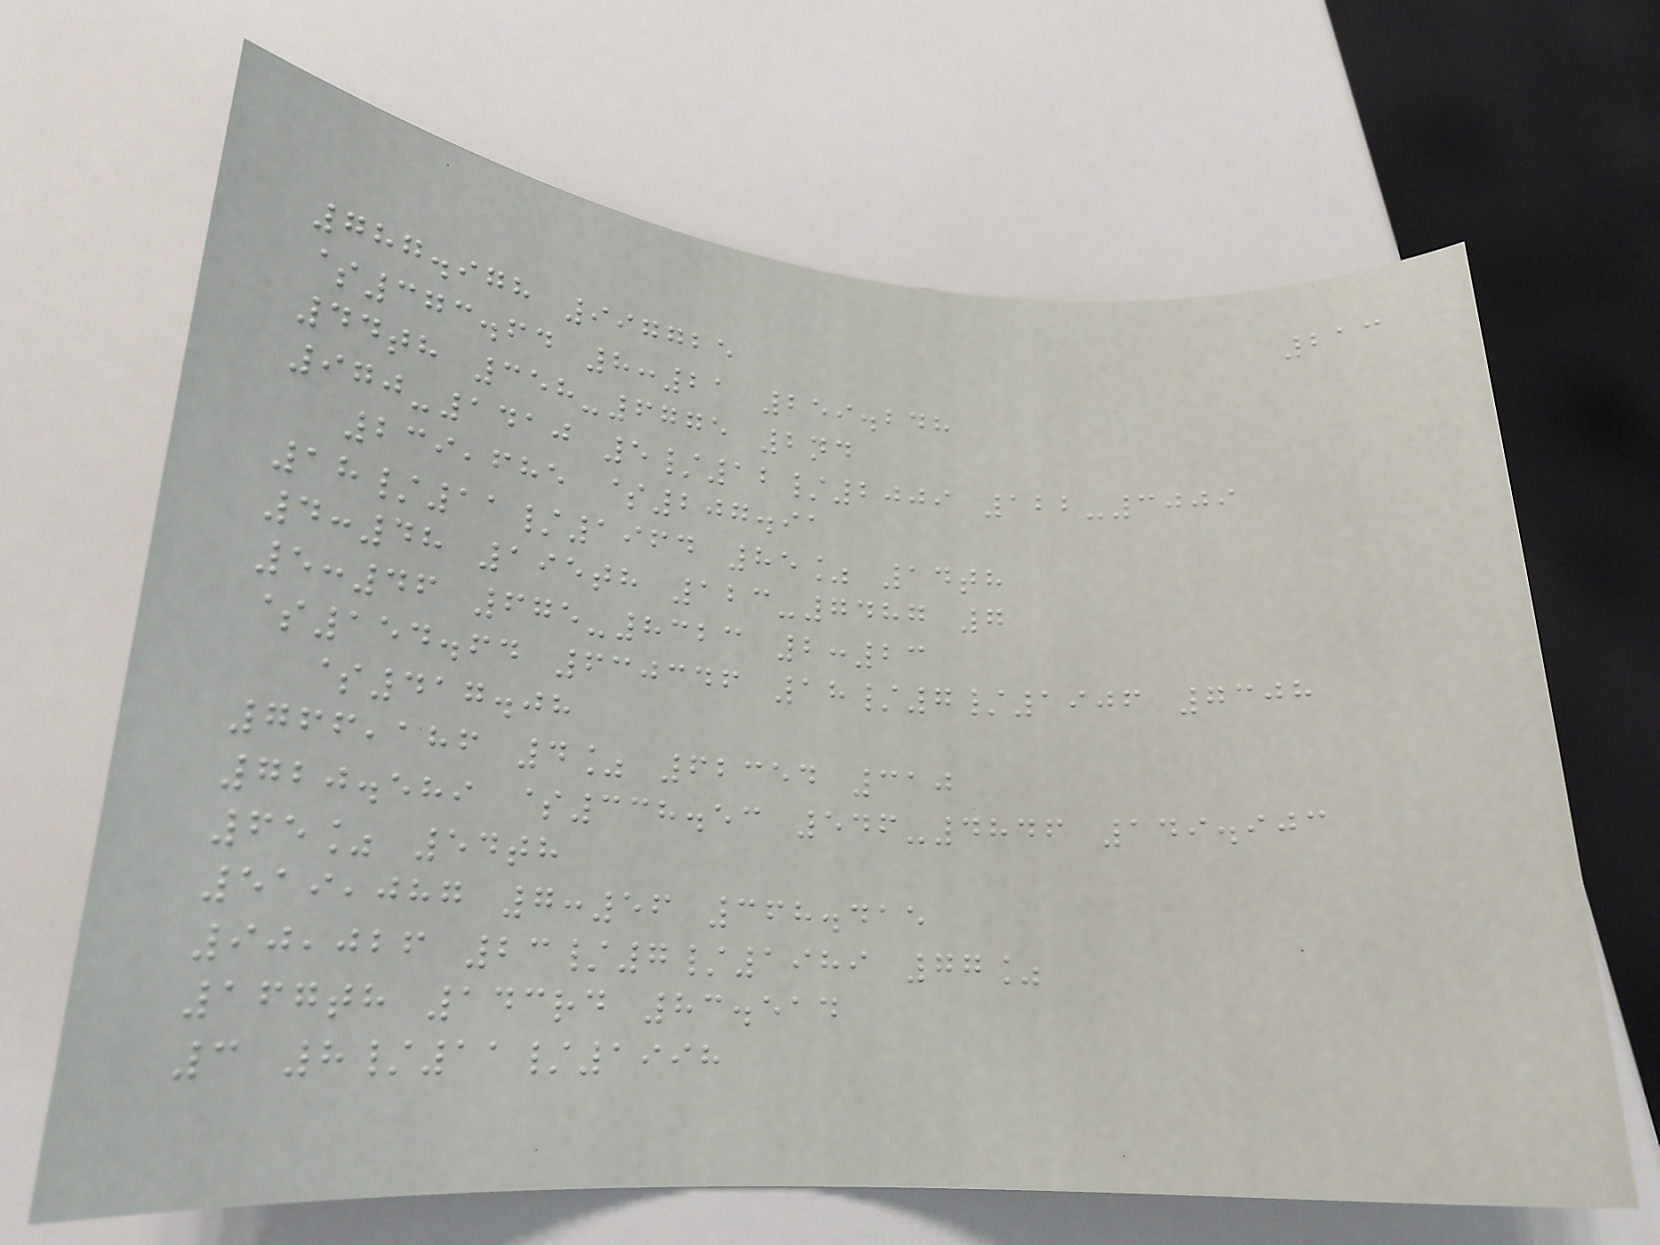213
787.978 997725
$373.64 8:21 259.248
44th 358-6775 2nd
970-1410 5/12/2009 122-3009
239,685 $207.91
18/11/1964 85% 14th
4:48 195th 123-7487 7
5:46 675-8323 2:23
$154.64 630346 18/7/1906 7308
$417.08
766,186 4% 62354 310
720.589 $338.53 546-4846 149.903
65% 54th
519,087 7:56 368.415
90,026 23/7/1989 77%
167th 143rd 83.514
3 8/11/1998
